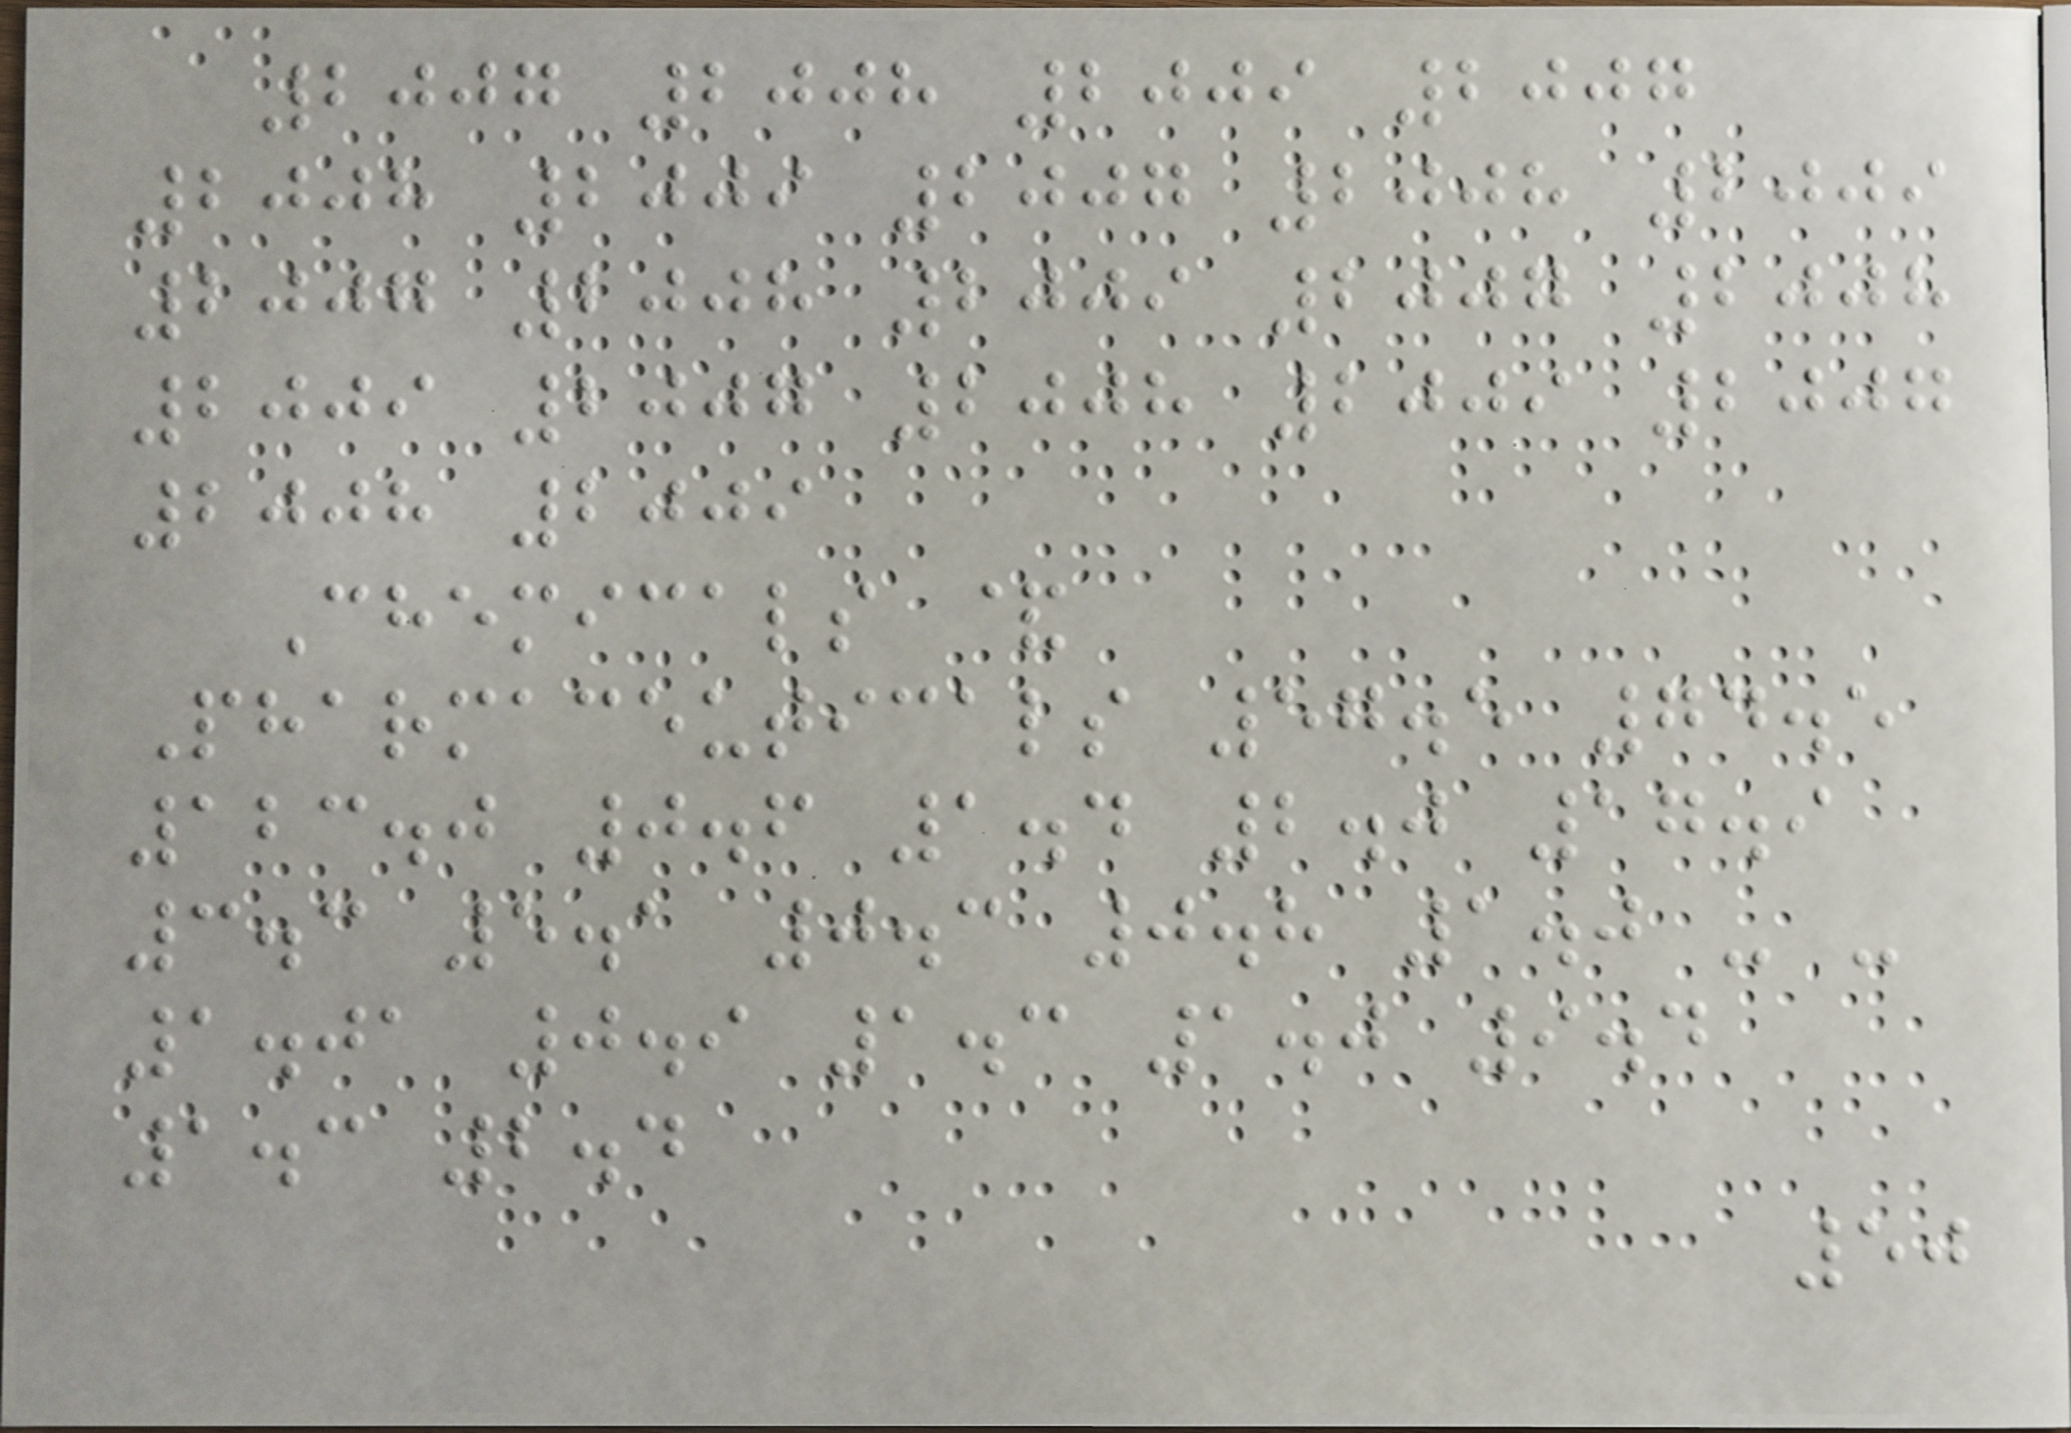2007 2008 2009 2007
2008 2009 2007 2008 2009
2007 2008 2009 2007 2008
2009 2007 2008 2009 2007
2008 2009
Chemicals &
Pharmaceuticals 57.5 74.5
123.0 0.6 1.4 2.0 17.9
3.3 5.1 0.3 0.8 1.0 - -
1.01 0.9 1.3 1.0 9.4
1.3 2.4
50
